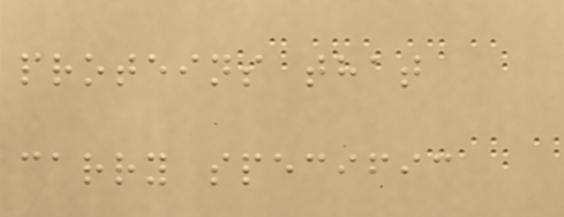proteins that
carry specific
